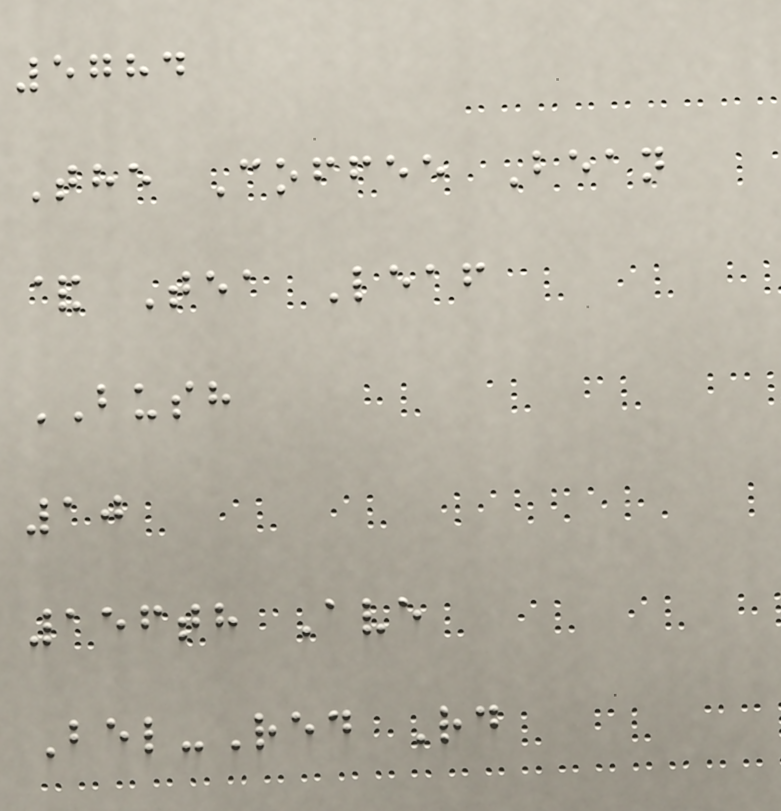5784
The Coffee Bean
& Tea Leaf
BUSH
10
156th Ave
Bel-Red Rd
